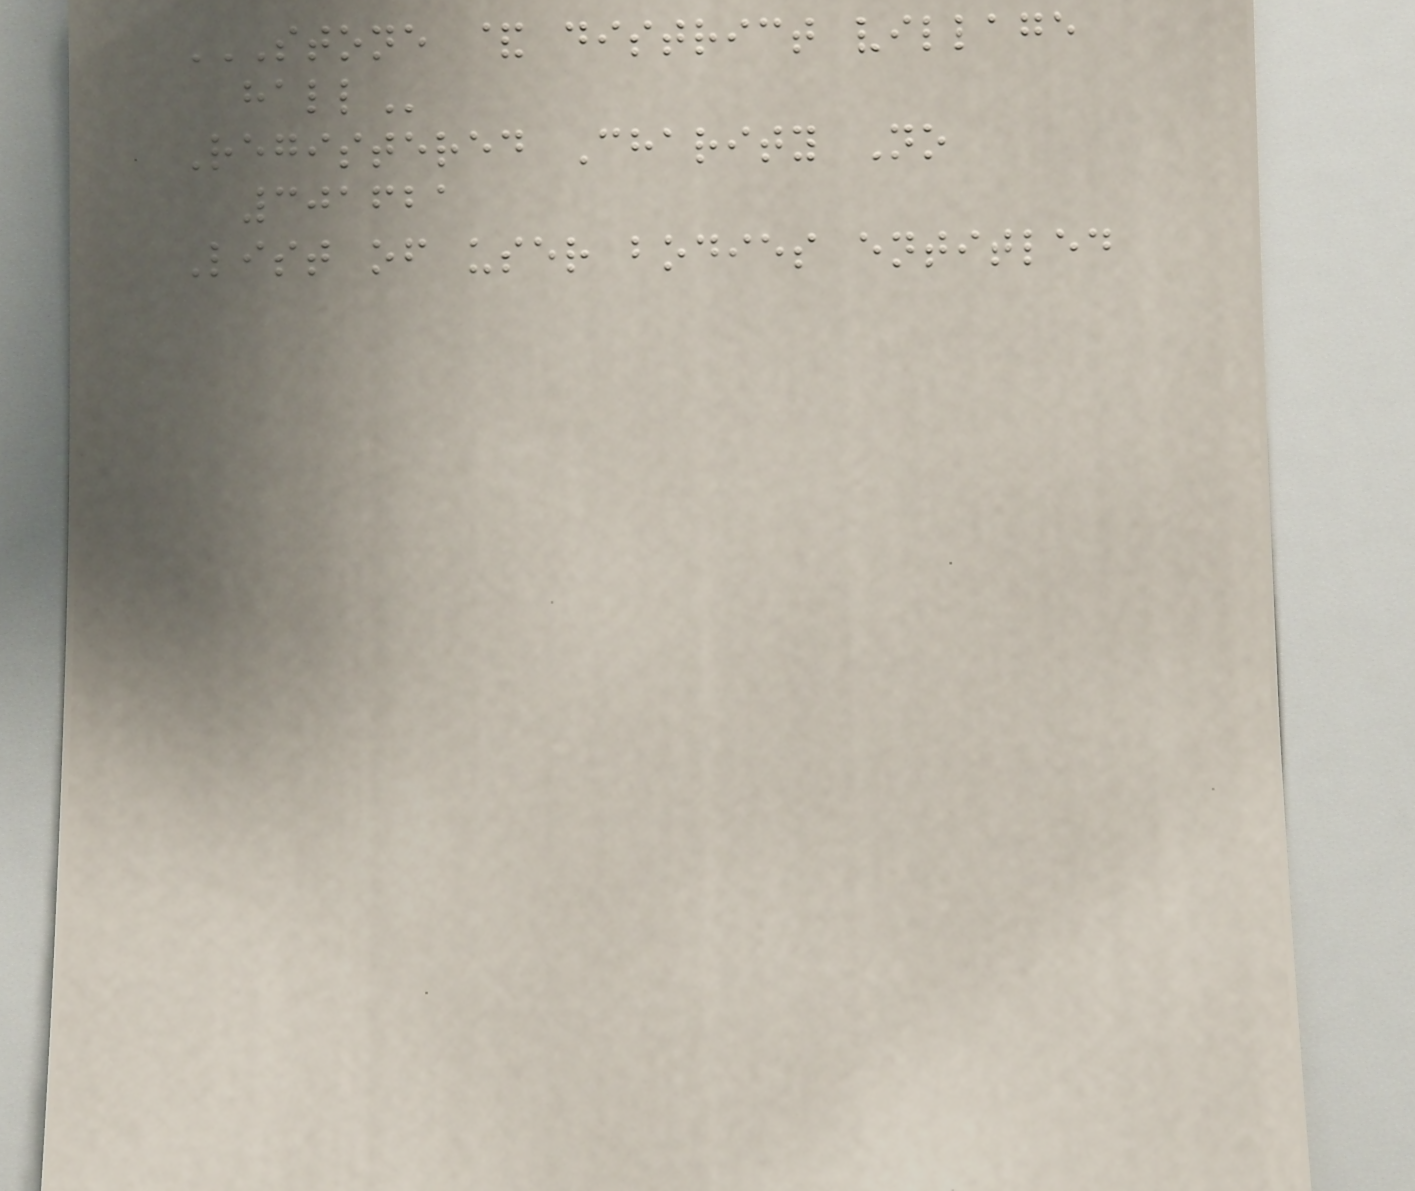STONE & DISTRICT VILLAGE
HALL
Registered Charity No
301621
List of user bodies entitled
